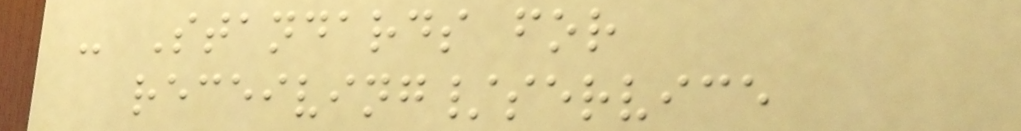- Standards for
receiving/service
